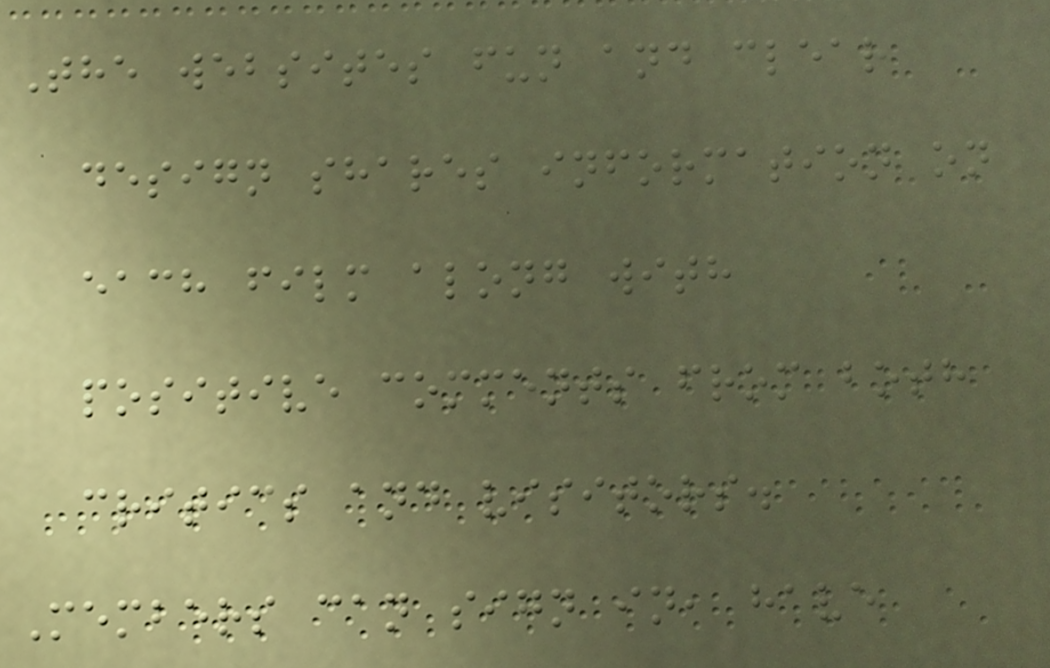The websites fun and clear
design shares information on
each film along with
positive comments from both
critics and visitors.
Members can sign in, have
